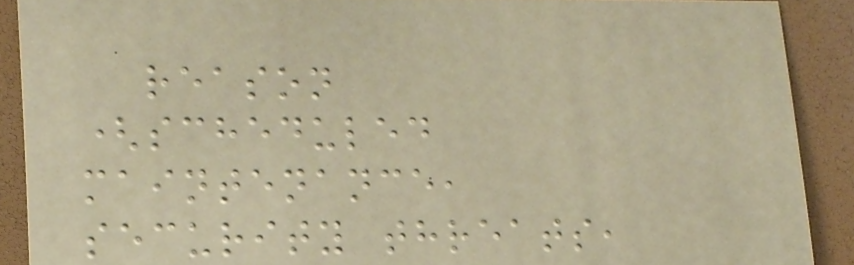reason
(scheduled
maintenance,
security threats,
